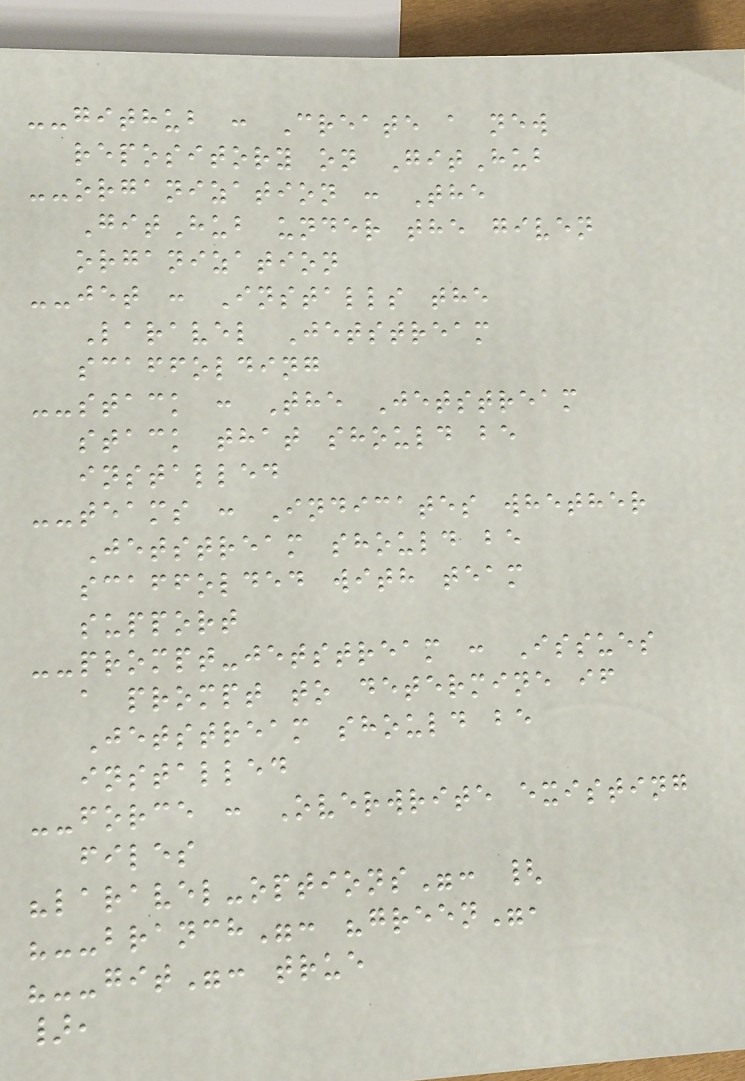--github : Create a new
repository on GitHub
--organization : The
GitHub under the given
organization
--jet : Installs the
Laravel Jetstream
scaffolding
--stack : The Jetstream
stack that should be
installed
--teams : Indicates whether
Jetstream should be
scaffolded with team
support
--prompt-jetstream : Issues
a prompt to determine if
Jetstream should be
installed
--force : Overwrite existing
files
"laravel-options": {
"--branch": "green",
"--git": true
},
